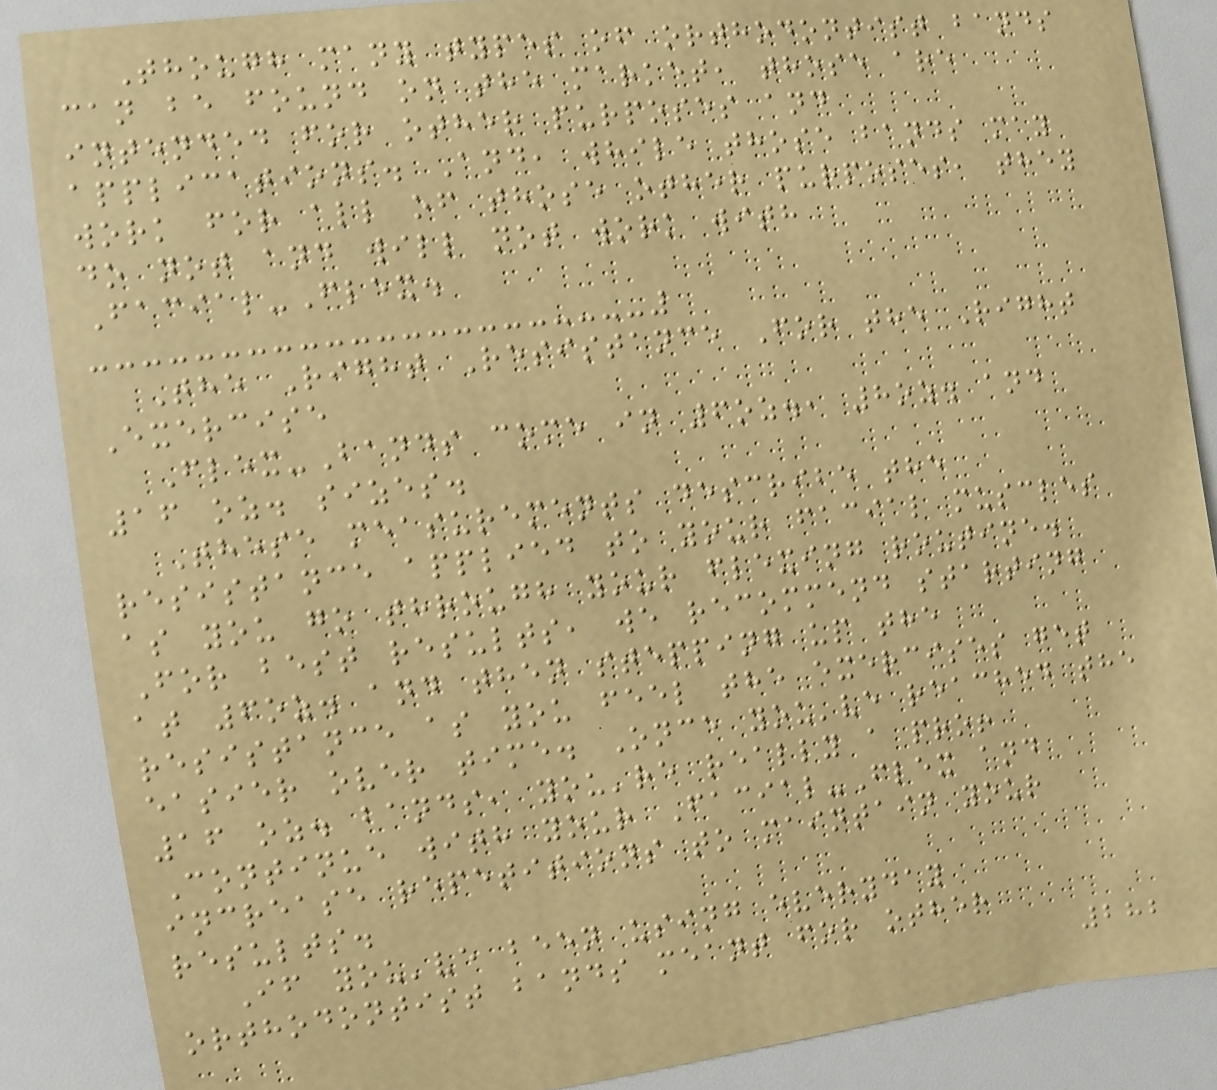Though many types of orthodontist bands
can be found on the market, those are
intended for other purposes and
applications. And, while those bands may
work for all of those other purposes, they
do not and will not work with
Facial-Flex.
The Right Resistance For the Right
Exercise
Flex-Bands come in 6oz., 8oz. and
16 oz. sizes.
These measurements describe the
resistance applied to your facial muscles
as you go through your flexing routine.
For best results, we recommend starting
at 6oz. and then stepping up the
resistance as you feel the exercises get
easier over time. Once you've reached the
16 oz. bands, you're really a pro!
Continue with your Facial-Flex and
increase repetitions to maintain your
results.
If you've been using everyday
orthodontist bands meant for other
282
